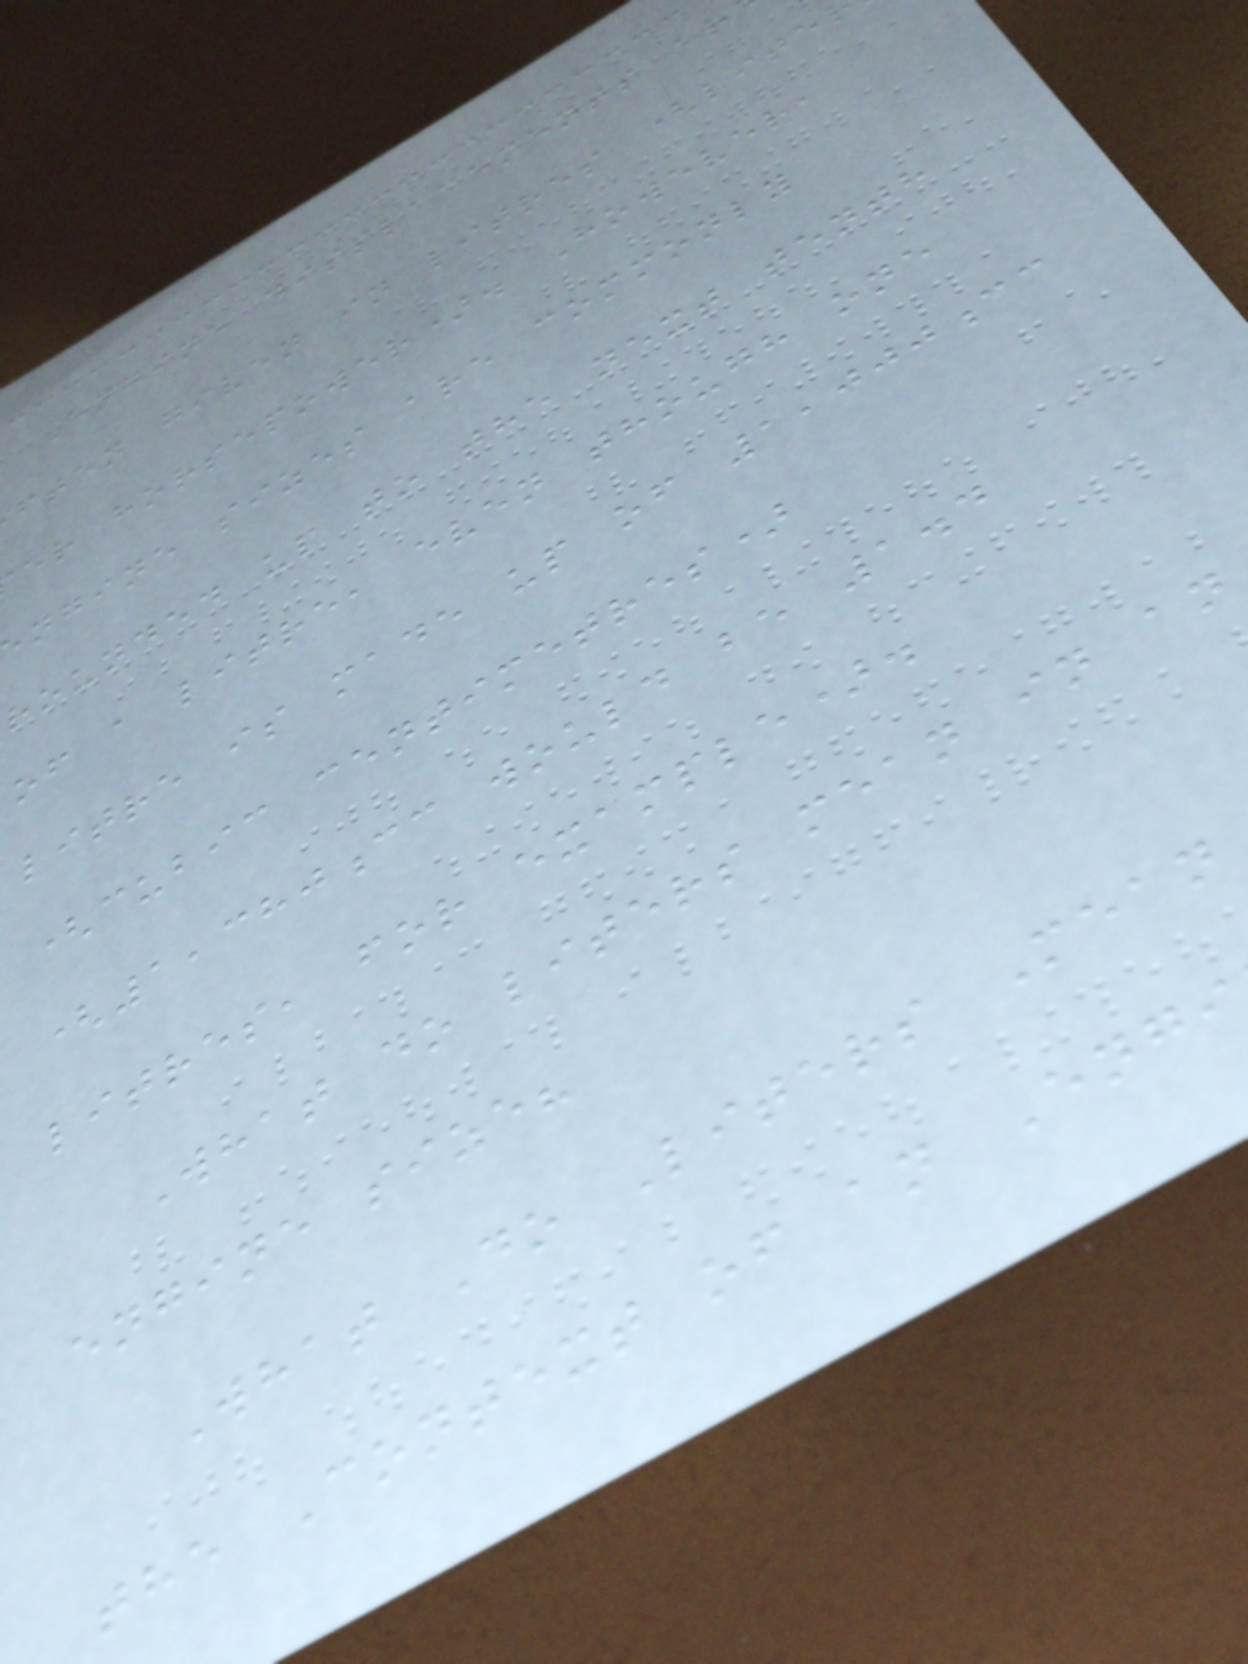Engine displacements ar
ften given in litres (lite
er horsepower). However,
ngine sizes are commonly
rounded up to the next tenth
of a litre, even though one
litre is made up of 1,000cc
(cubic centimetres)
(1,380cc would be 1.4
litres, for example).
What do liters mean in an
engine size?
What Do Liters Mean
the Context of an Engi
